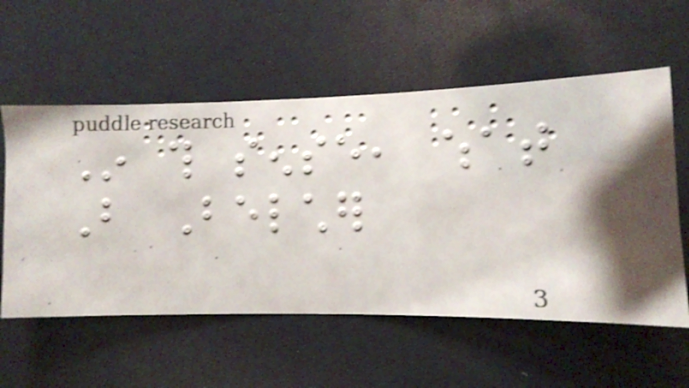In this sense, what
But Belcher
